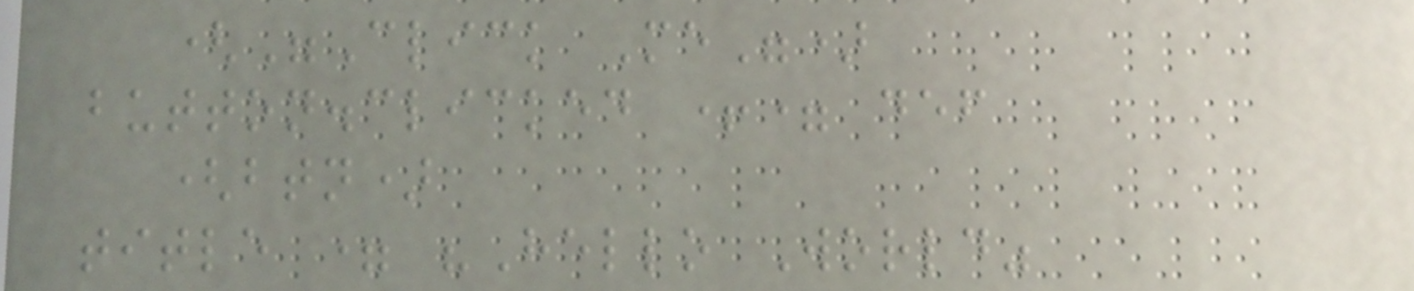("Click Me")
button.clicked += def
(btn)
title = "Hello World"
